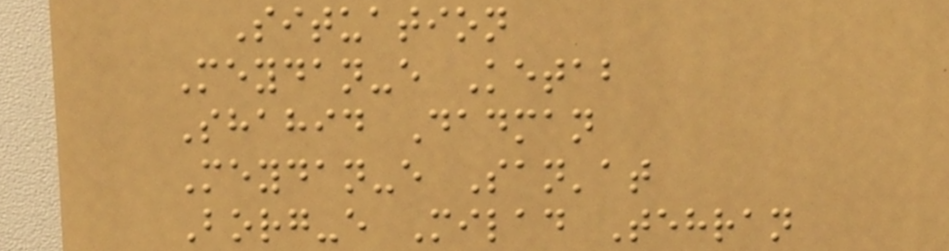Situation
Meydan-e Ketab
Shahid Dadman
Meydan-e San'at
Borg-e Milad Tehran
